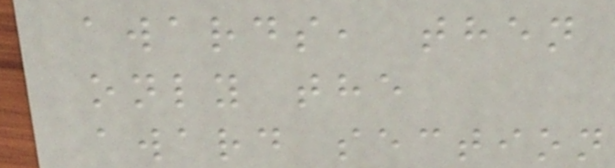awards, then
only the
award section
